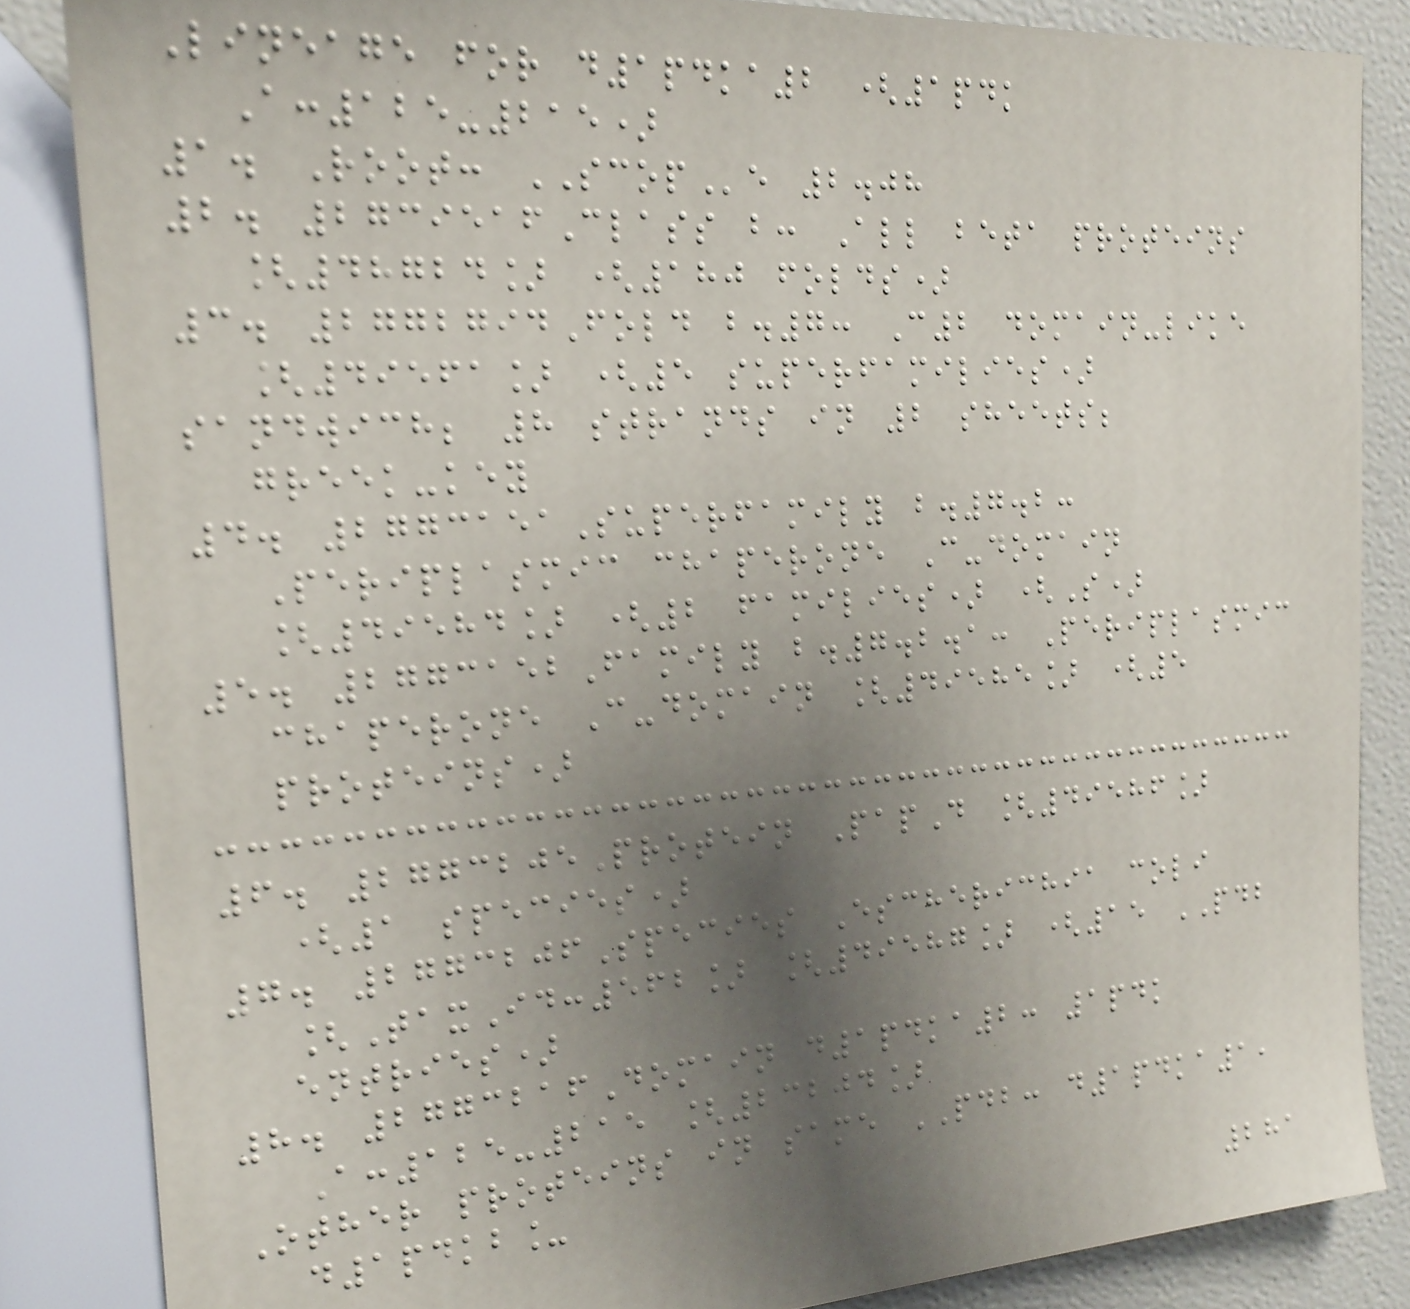Lineage for d1pdka2 (1pdk
A:125-215)
1. Root: SCOPe 2.08
2. 2739516Class b: All beta proteins
[48724] (180 folds)
3. 2772794Fold b.7: C2 domain-like
[49561] (5 superfamilies)
sandwich; 8 strands in 2 sheets;
greek-key
4. 2773151Superfamily b.7.2:
Periplasmic chaperone C-domain
[49584] (2 families) (S)
5. 2773152Family b.7.2.1: Periplasmic
chaperone C-domain [49585] (5
proteins)
6. 2773205Protein PapD [49586]
(1 species)
7. 2773206Species Escherichia coli
[TaxId:562] [49587] (15 PDB
entries)
8. 2773216Domain d1pdka2: 1pdk
A:125-215 [23204]
Other proteins in same PDB: d1pdka1,
d1pdkb_
281
